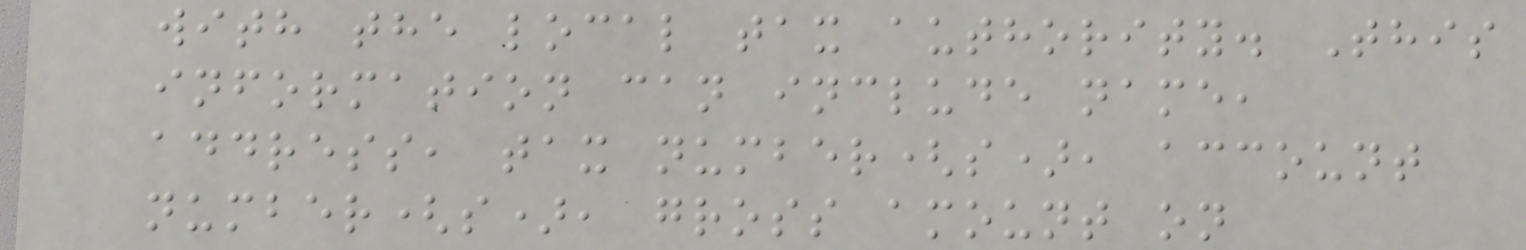with the local tax authority. This
information can include name,
address, tax number(s), account
number(s), gross amount on
